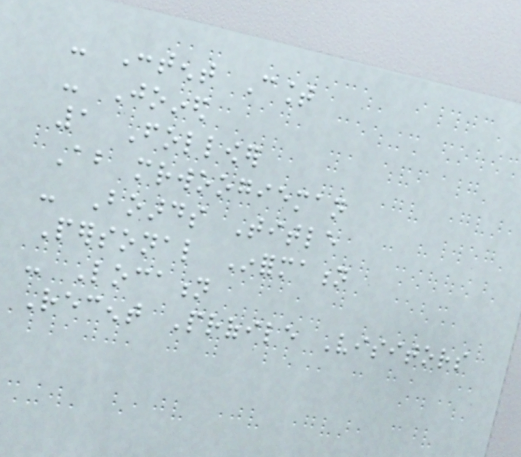- Content Count
- Joined
1 Follower
About mrwoogieman
- Boards Title
Personal Information
- Location
Recent Profile Visitors
